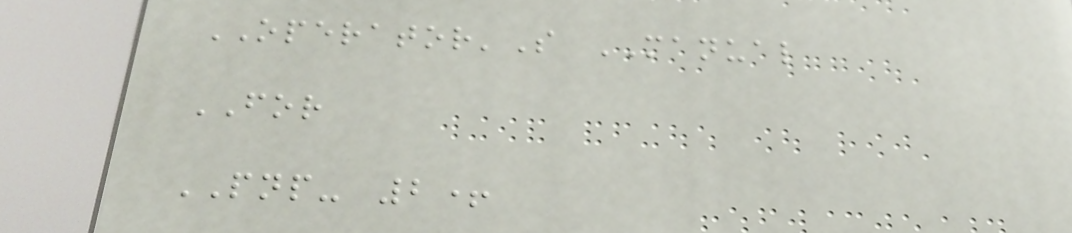OPERATOR'S MANUAL
FOR
PNP- 2+
